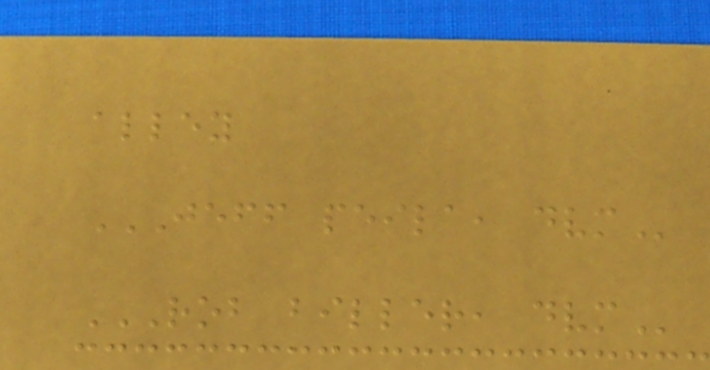alley
JEFF PEILA, DVM
ROB BILLER, DVM
